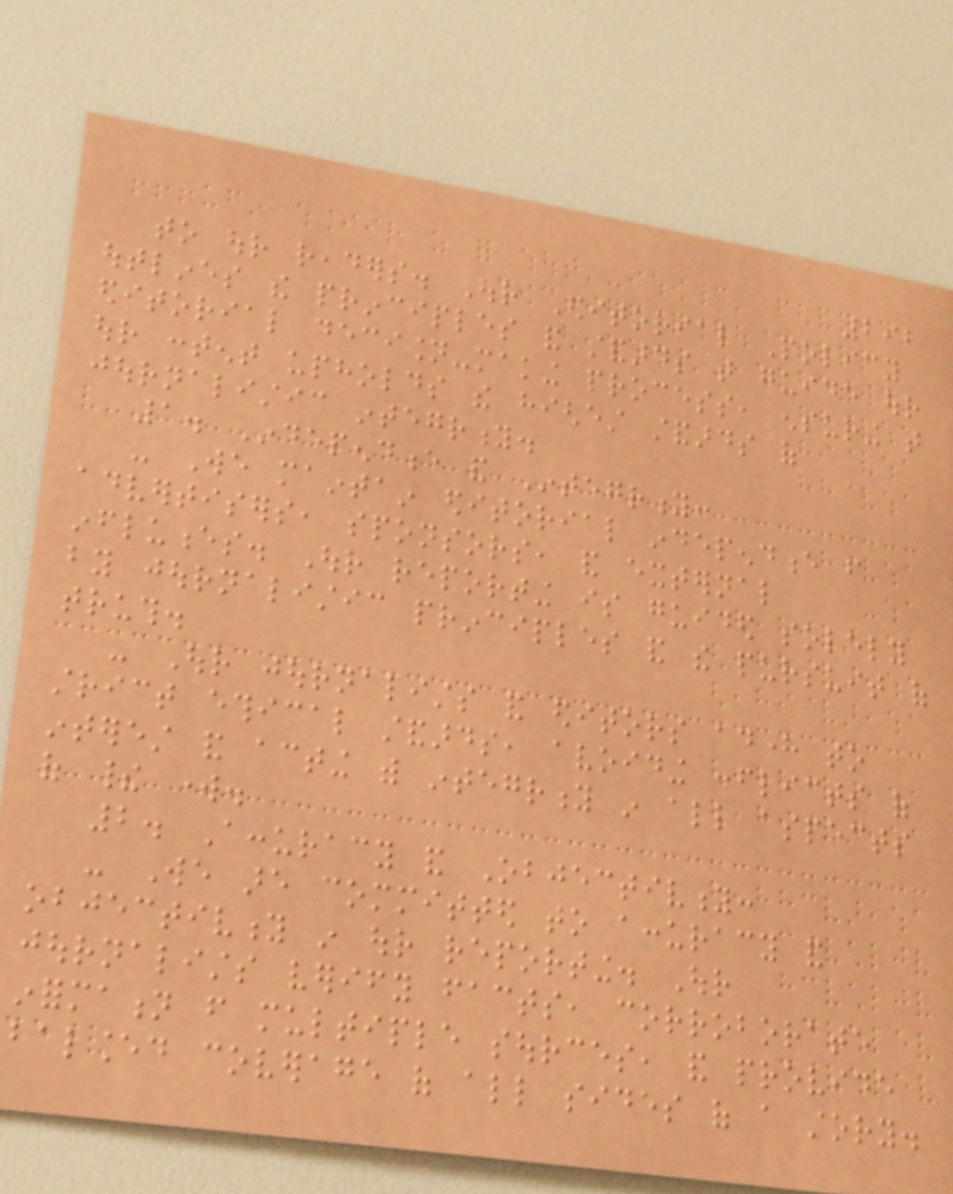292
to our readers. Our Editorial Policy
outlines the principles and standards that guide our
editorial decision-making process, ensuring that
our content upholds the highest standards of
journalistic integrity.
1. Independence and Integrity:
- We maintain editorial independence from
advertisers, sponsors, and external
influences. Our reporting is guided solely
by journalistic principles and the pursuit of
truth.
- Our journalists and editors adhere to
strict ethical standards, avoiding conflicts of
interest and acting with integrity in all aspects
of their work.
2. Accuracy and Objectivity:
- We are committed to accuracy and
objectivity in our reporting. Our
journalists verify facts, corroborate
information from multiple sources, and provide
balanced coverage of all sides of a story.
